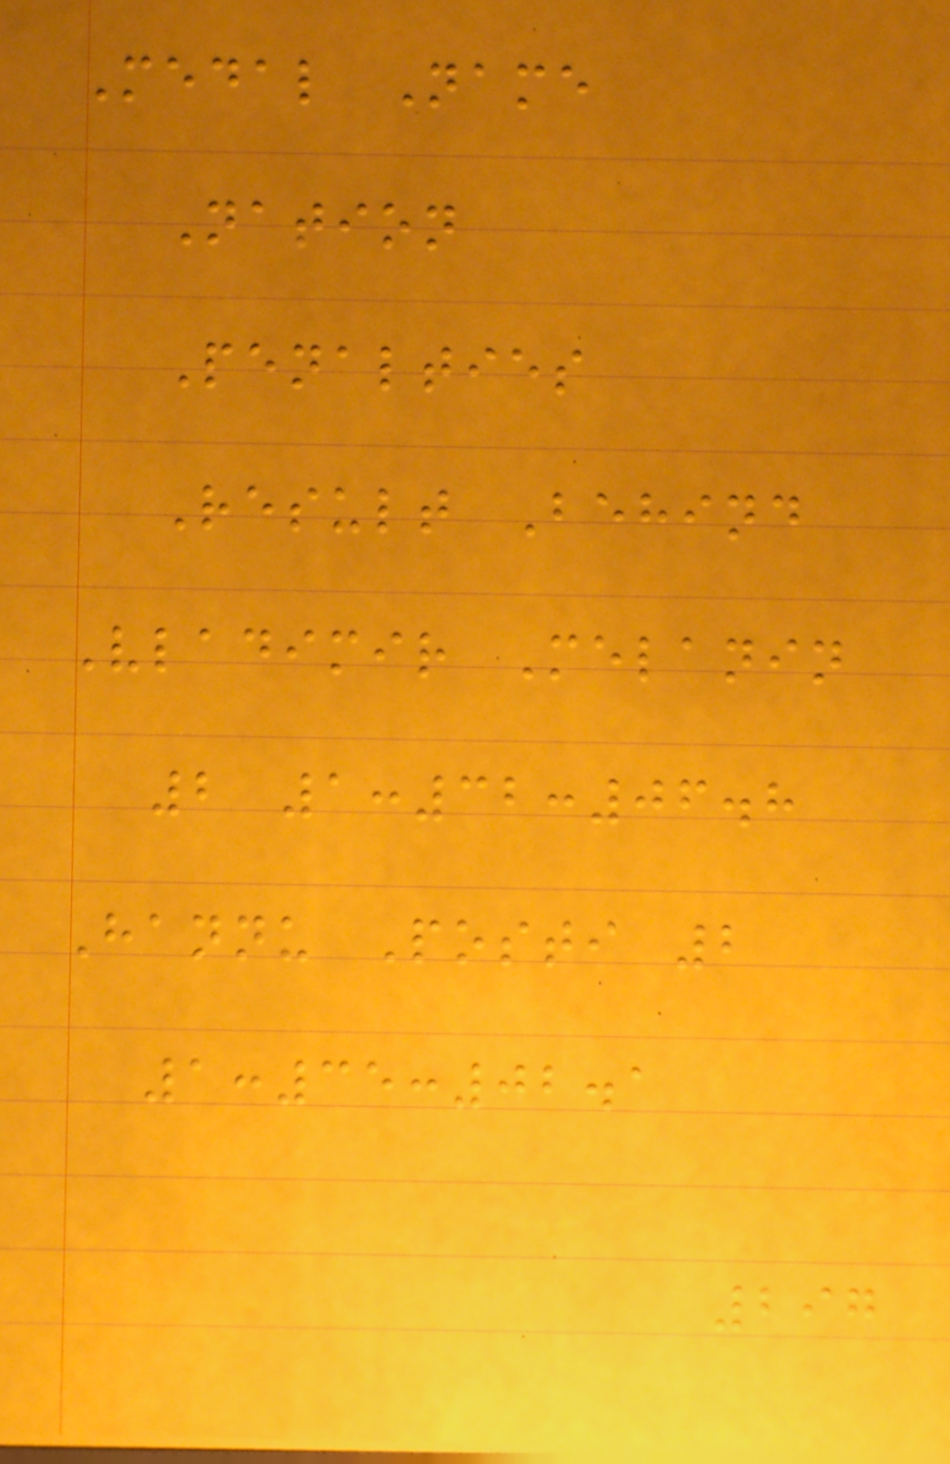Medal Name
Nation
Penalties
Result Behind
Vladimir Melanin
2 1:32:06.8
Hannu Posti 2
1:35:02.1
297
